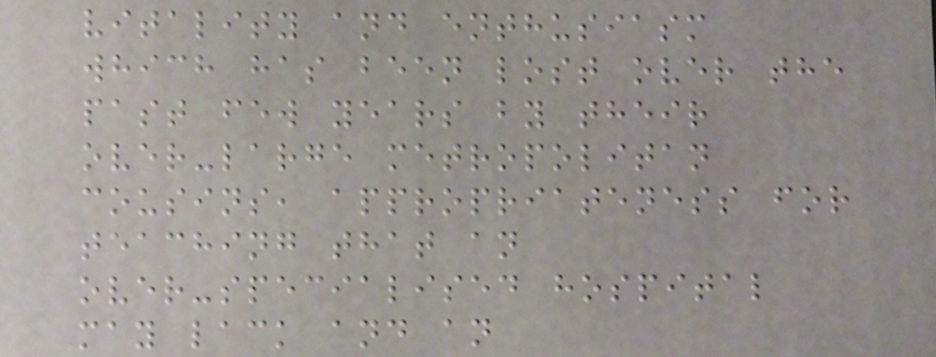vitality and enthusiasm
which has been lost over the
past few years by their
over-large metropolitan
cousins, appropriateness for
teaching that an
over-specialised hospital
may lack and an
